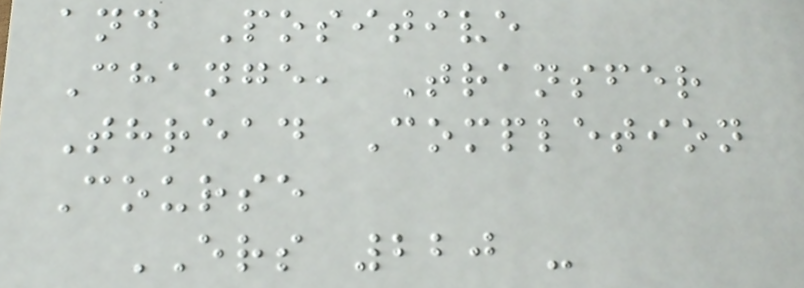and Positive
Change, Transfer
Thread Completion
Course
ERS 220 -
